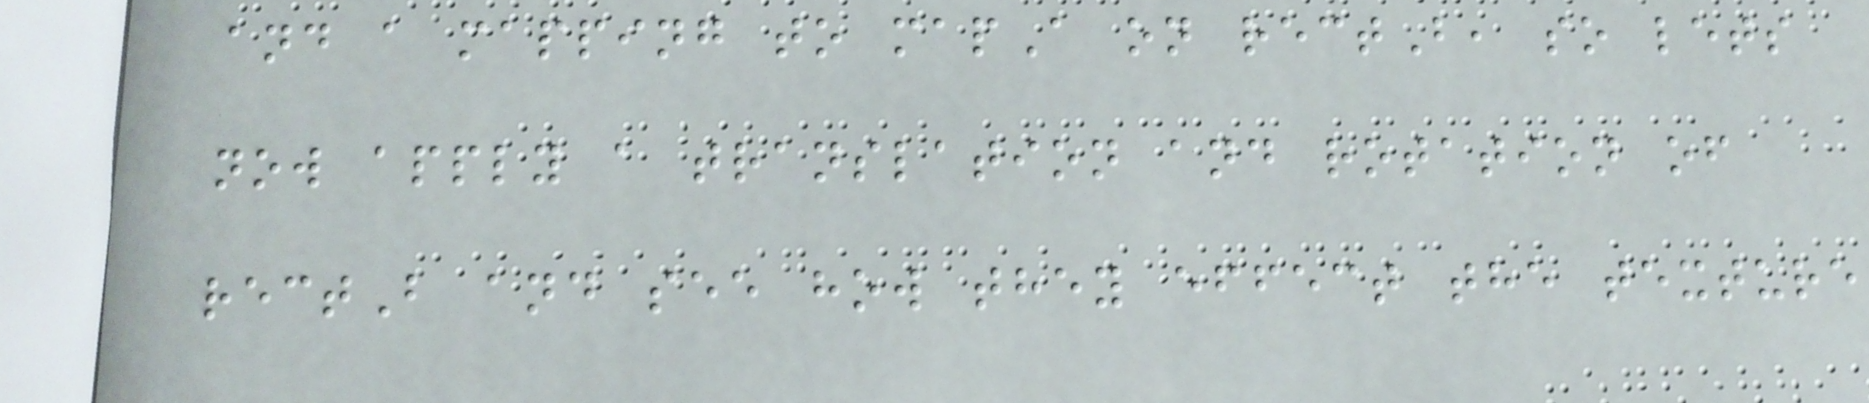and a mapping to mapA on rectB, so lets
now apply a translation and rotation of
rectB and see how they effect the texture
